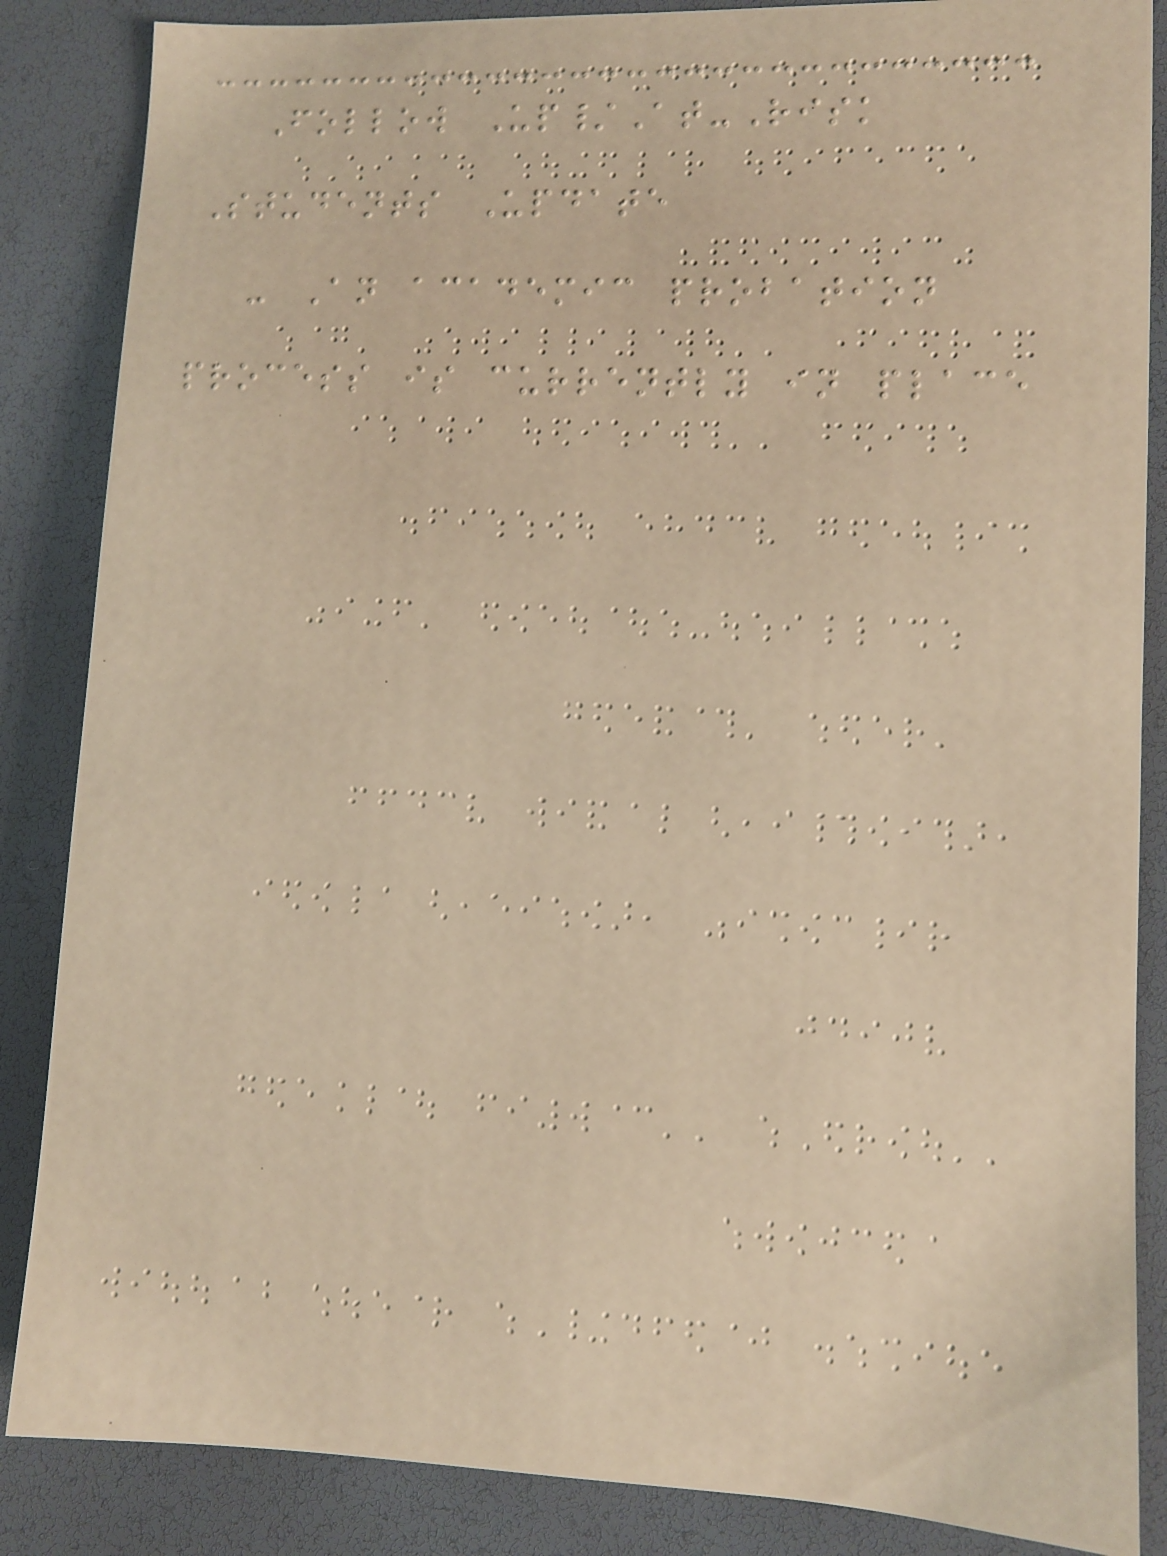Follow Up/At-Risk
Students Update
- An academic probation
process is currently in place
